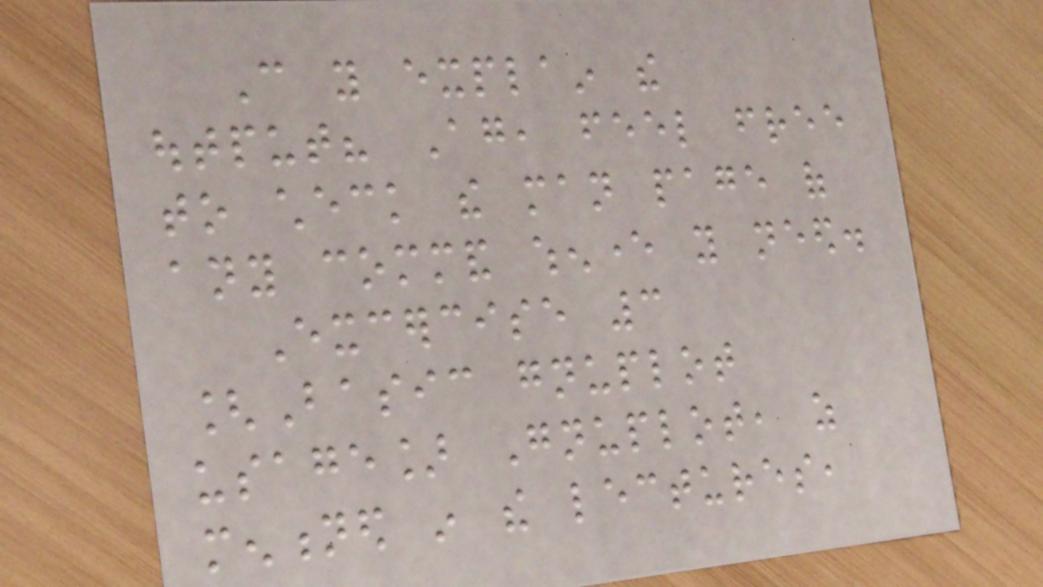Can you explain the
output? Again, feel free
to check the man page of
any command whenever you need.
Excercise 3
[Basic gnuplot
usage] Gnuplot, as
mentioned in the lectures,
